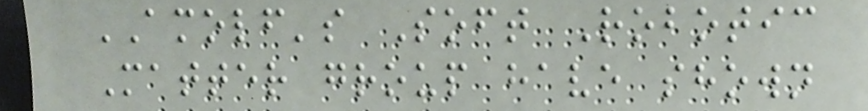AMOLF's Soft Robotic
Matter group have shown
